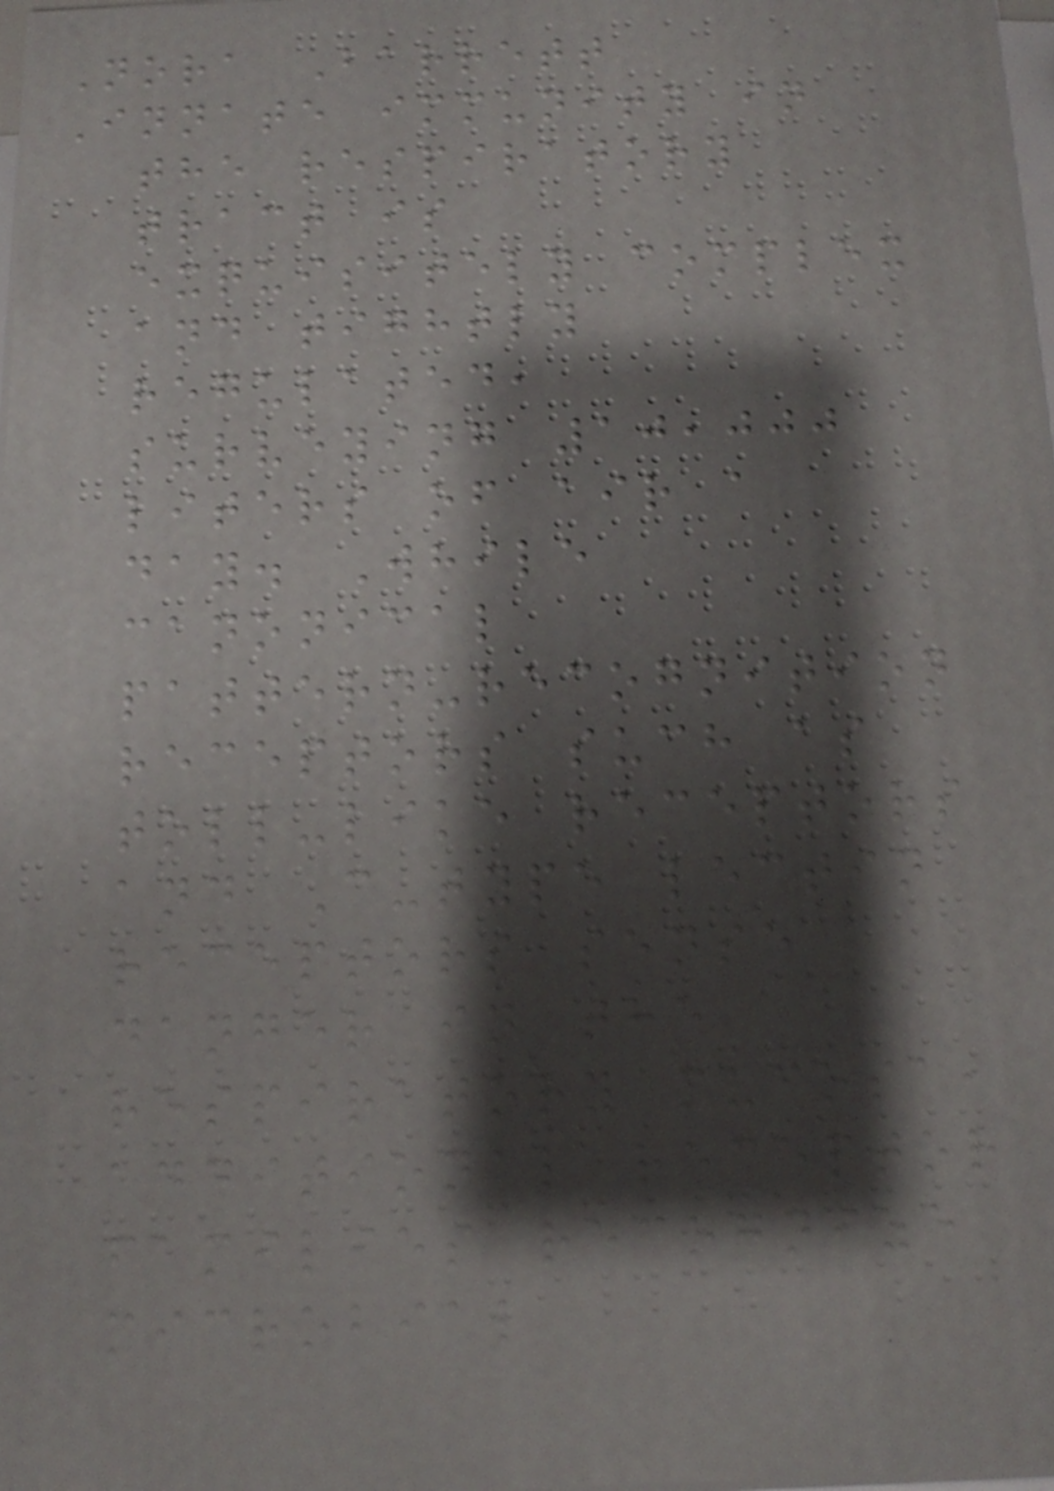Nora Barrett
Innate immunity in
the respiratory
tract is
exquisitely complex
and tightly
regulated,
surveying 10,000
liters of air a
day. While
canonical
pattern-recognition
receptors such as
toll-like receptors
and C-type lectin
receptors sense
danger in the
respiratory mucosa,
additional receptor
families recognize
microbial
